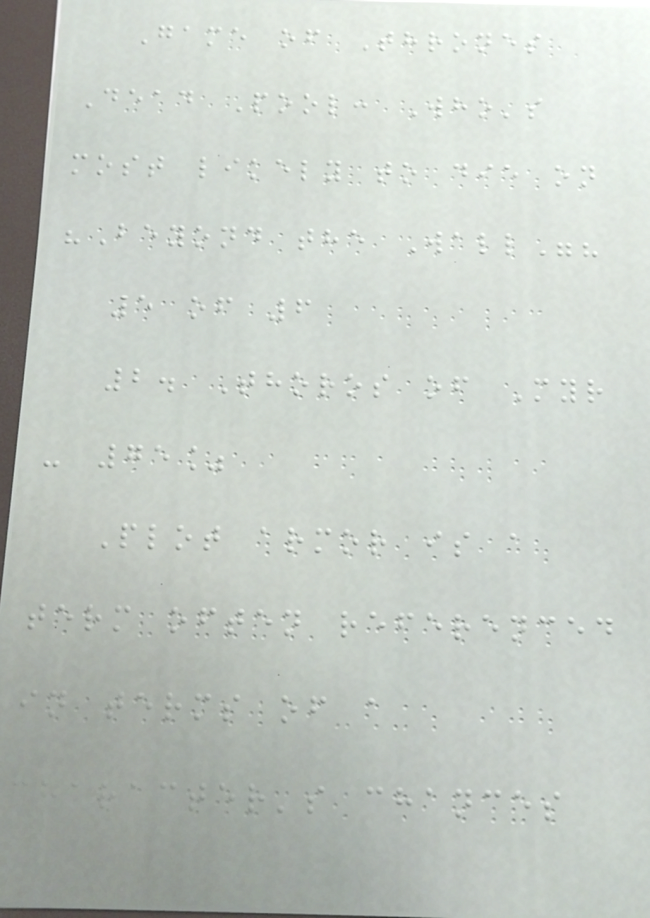Game of Thrones
Dead Pool: Who's
most likely to die on
"Beyond the Wall"?
5 of 6
2. Thoros of Myr
- 75%
Plot armor is a
term often referenced
in terms of a
character's chances
